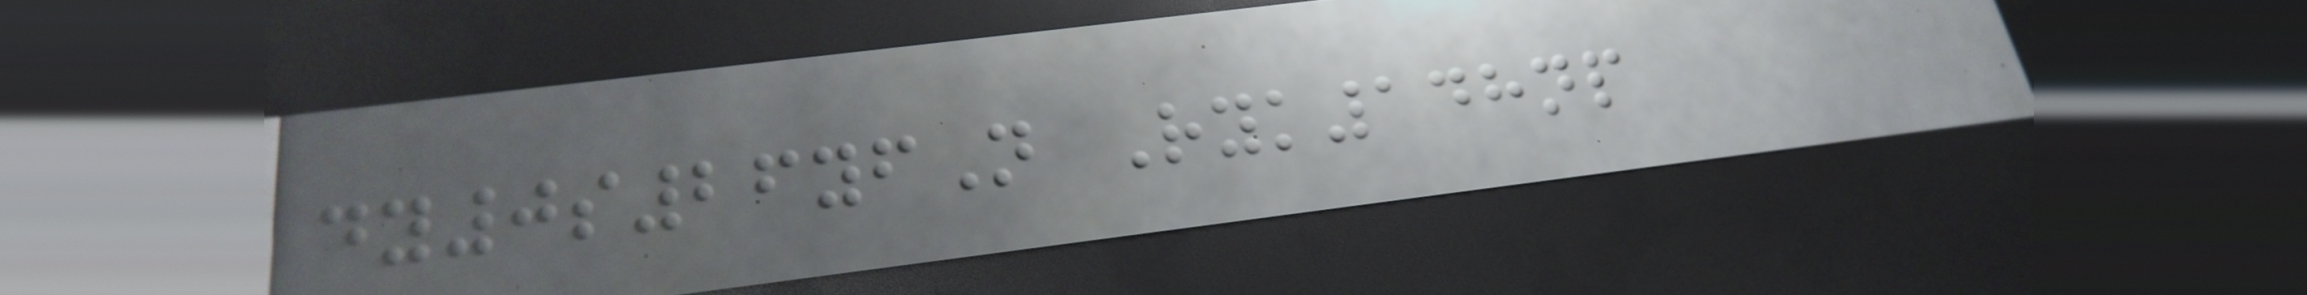dy0s26yfN Ryk148np
